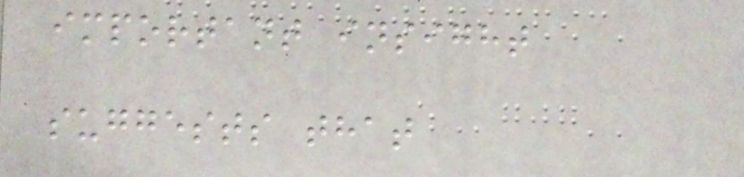important insight
suggests that
